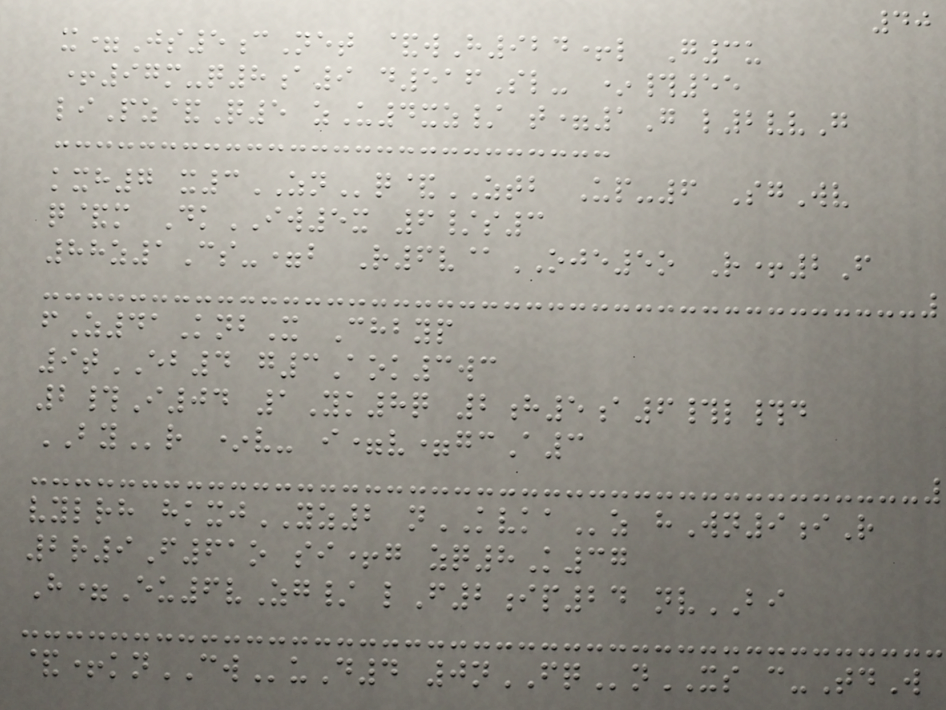40
x=Js5cNet &wH924+l G3u
+97m-q8a9 d516Sl- *#55
liPz&Q5 zU4xz/ t=1G l2vvG
kxh7 x3ZNq&ZTB Up-6 SgWv
q&m DkIW5x 6/s3
88z1Cs-=b R6v@OJE5o R+2F
fZ41KnbX Chbyp
9tEB4 g3Aok3wc
2#I04 1Yk8q 2h5a6#l#d
BYr *v- i=v=gcA3
vylrh hkxjYZ2 nKVKAz hWn9iR
2r9F61o si+g zq8K37
H=Eu6vZg/ lF2ip24 nvBI
&+knCWuD4 0nFQnXS c-TdW
